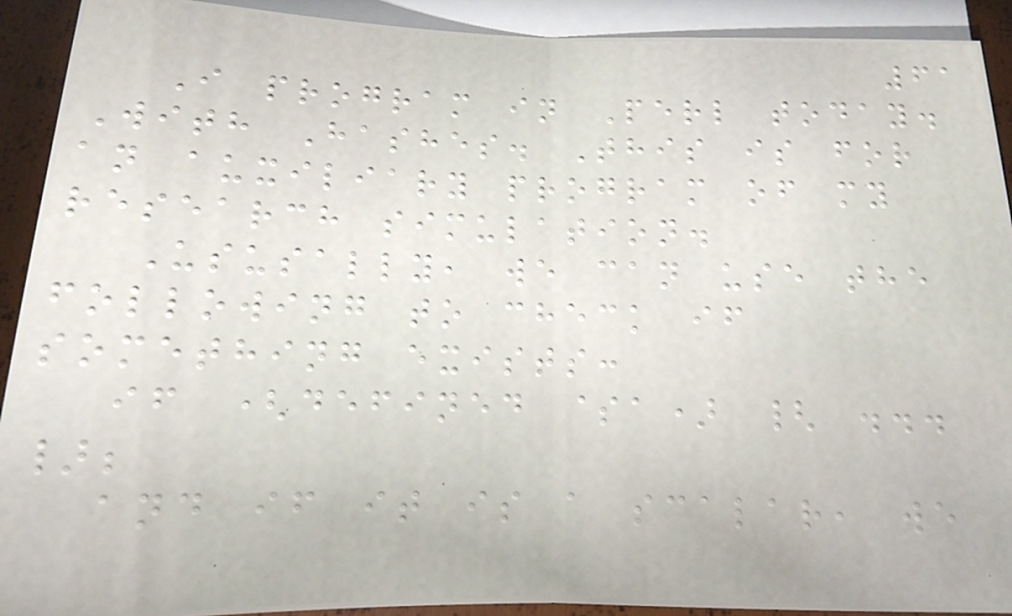61
I program in Perl today.
With Hashes. This is for
an auxiliary program of my
research simulation.
Ususally, we can use the
following to check if
something exists:
if (defined $a) { ...
};
and if it is a scalar, we
